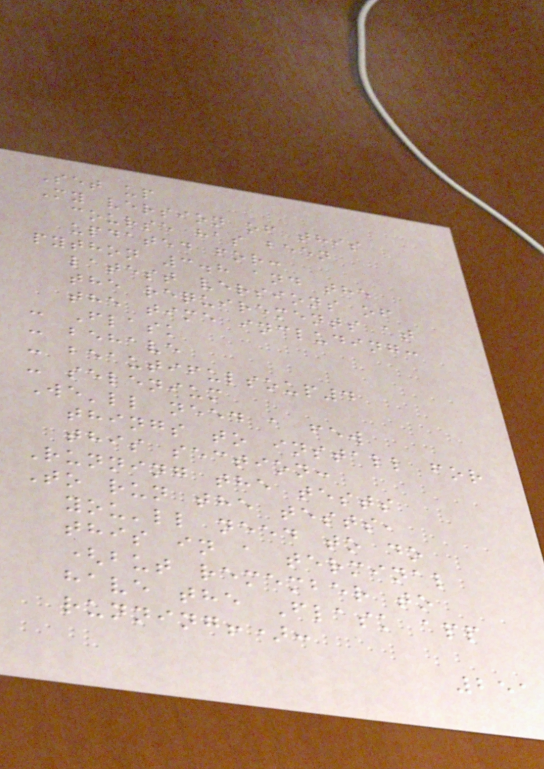Set up
My version of this
course has been
updated for:
python 3.8 and the
latest versions of
the requirements at
the time including:
- Flask
- behave
- beautifulsoup4
- selenium
We'll need a few
things to install for
this section:
Running the tests
To run the tests,
you'll need to do
this in a terminal
(but remember to
have the Flask app
running!):
251
